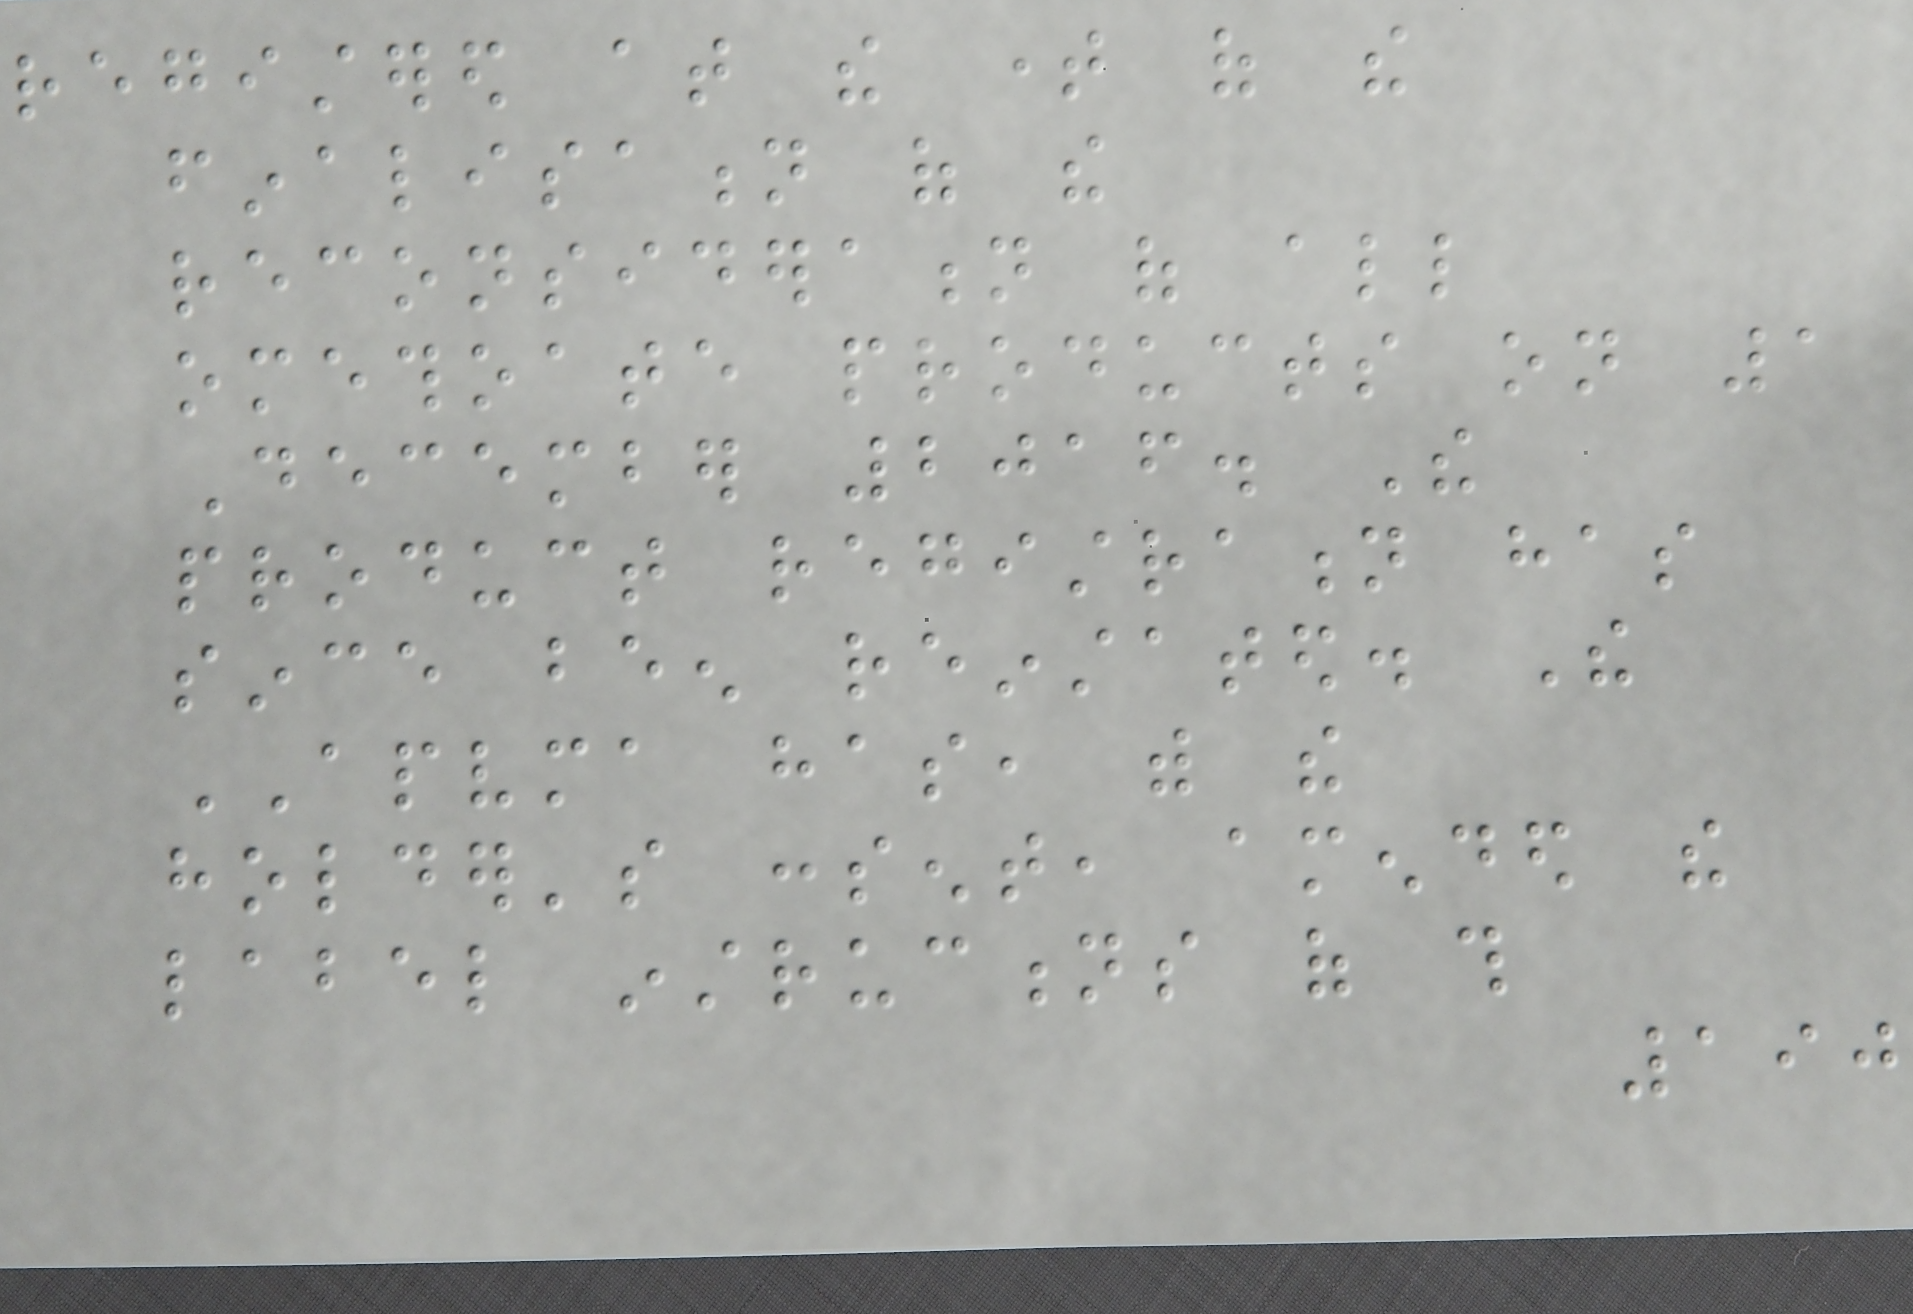registered at the time of the
finalisation of the
reconsideration of all
omethoate products on 1
December 2016. The
product registration has
since been reinstated. The
APVMA has, with the
holder's consent, amended the
label instructions of this
190
